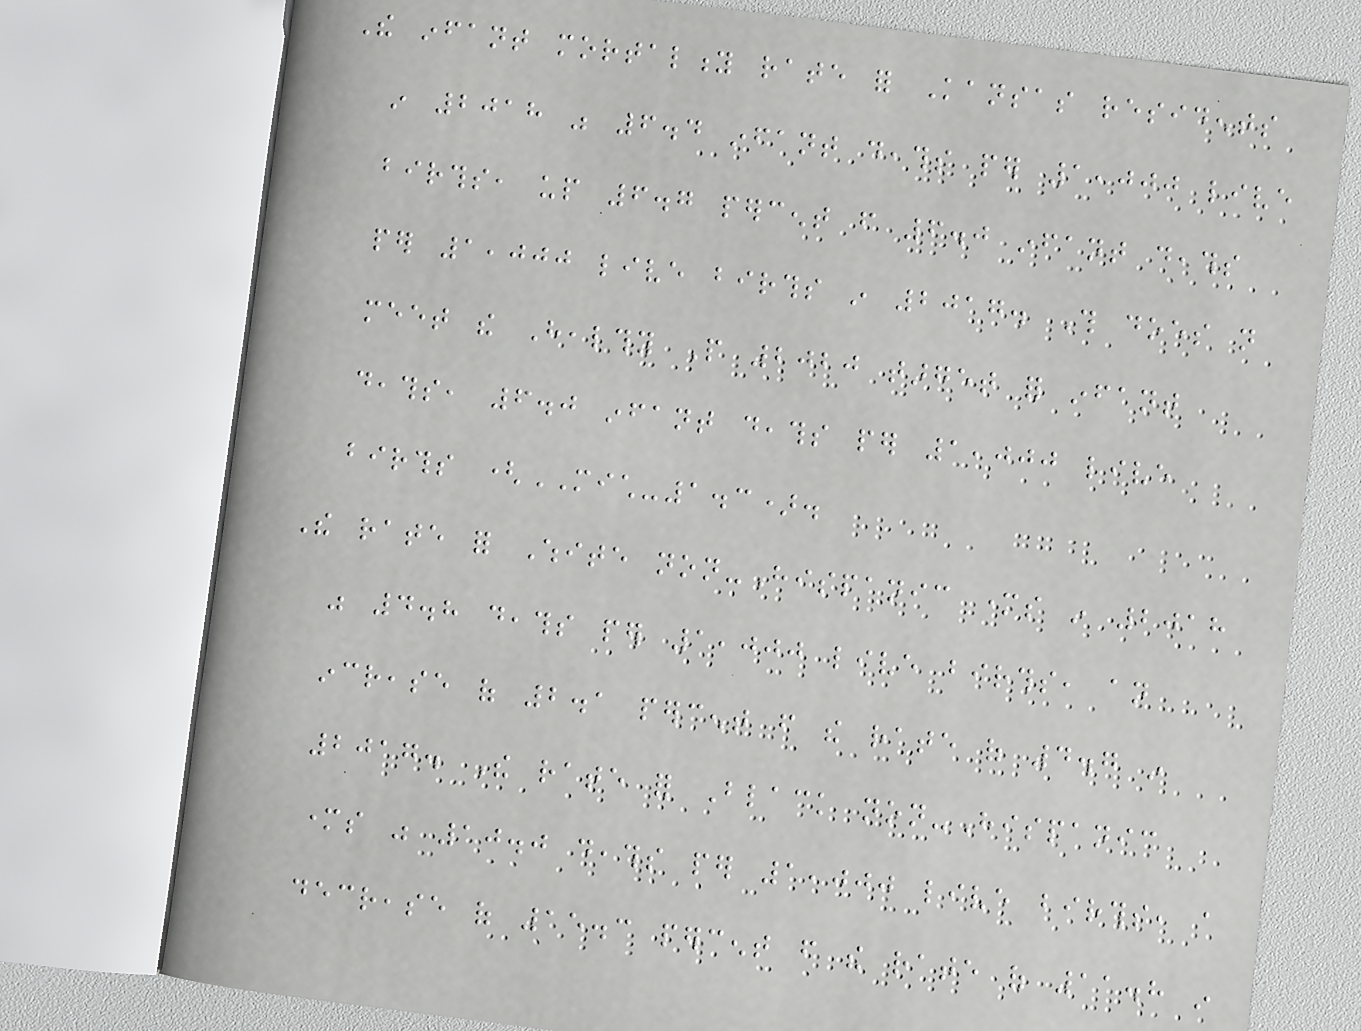The infant mortality rate for Kansas residents
in 2018 was 6.4 infant deaths per 1,000 live
births, up 6.7 percent from 6.0 infant deaths
per 1,000 live births in 2017. This does not
meet the Healthy People 2020 target for infant
deaths, 6.0 infant deaths per 1,000 live
births (MICH-1.3).
The rate for White non-Hispanic mothers in 2018
was 4.8 deaths per 1,000 live births, an
increase of 2.1 percent from the rate of 4.7 in
2017. The rate for Black non-Hispanic
mothers was 10.0 deaths per 1,000 live births, a
decrease of 15.3 percent from the rate of 11.8 in
